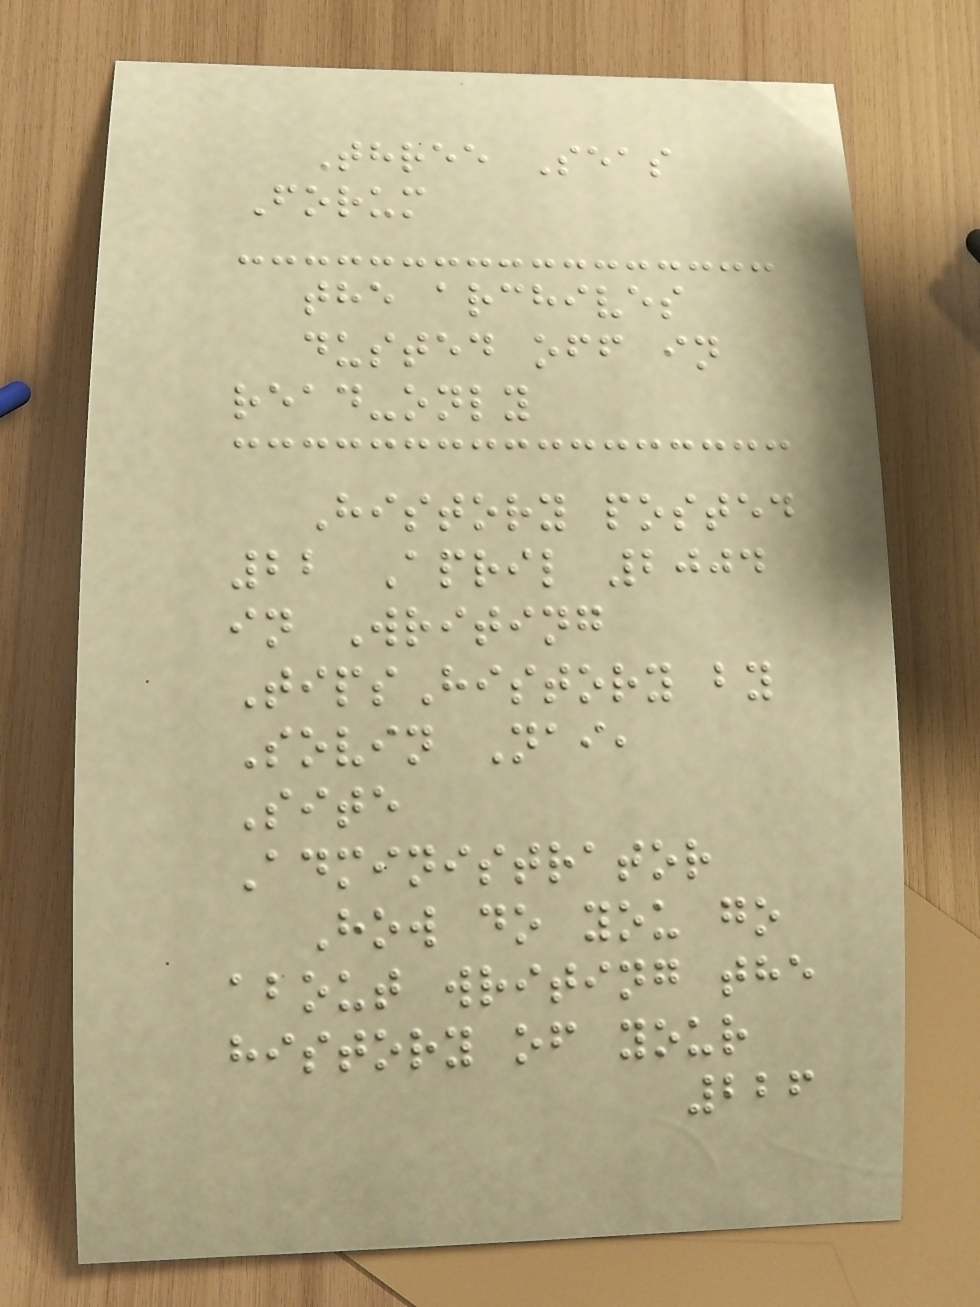Three Seas
Forum
the archives
dusted off in
read-only
History posted
22 April 2004
in Writing
TipsHistory by
Sovin Nai,
Site
Administrator
How do you go
about writing the
history of your
226
